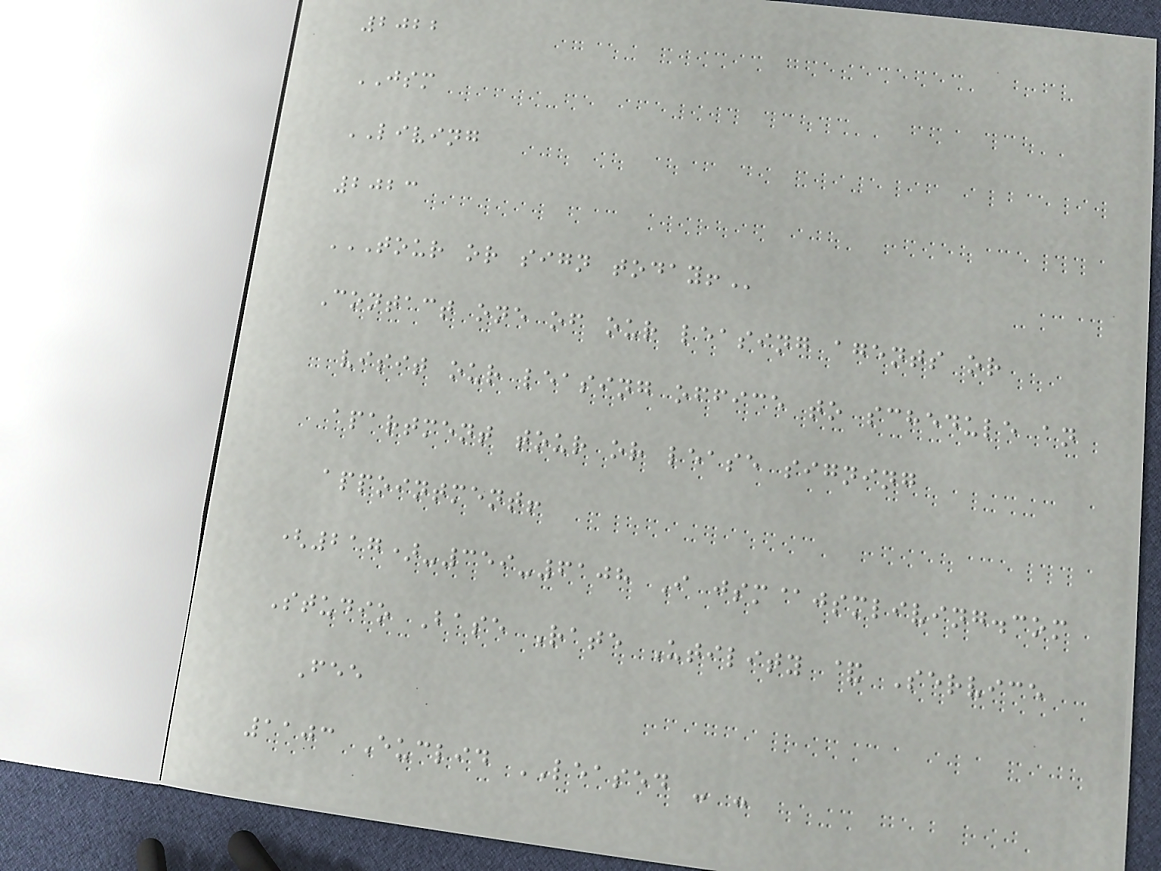2022
JSM
LIVING
2023
TOUR OR SIGN TODAY!
Contact one of our leasing agents or
visit our leasing office to schedule an
apartment tour or lease signing
appointment!
(217)-359-6108 I jsm@jsmliving.com
Studio Base Rate Utility & Service
Fee
1103 Euclid LEASED - -
